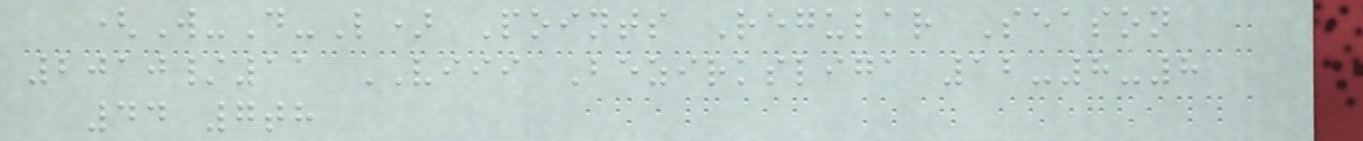(W-D-L) Points Regular Season
2010/11 VIII Bezirksliga 12-8-8
44 7th
